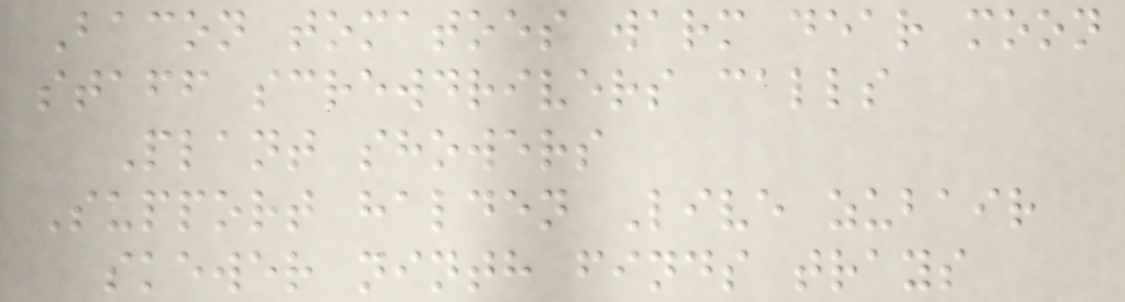Bacon tomatoes warm dear moon
staff screwdrivers calls
Plant showers
Support halden Live zubair
skewer ninth finds trays
